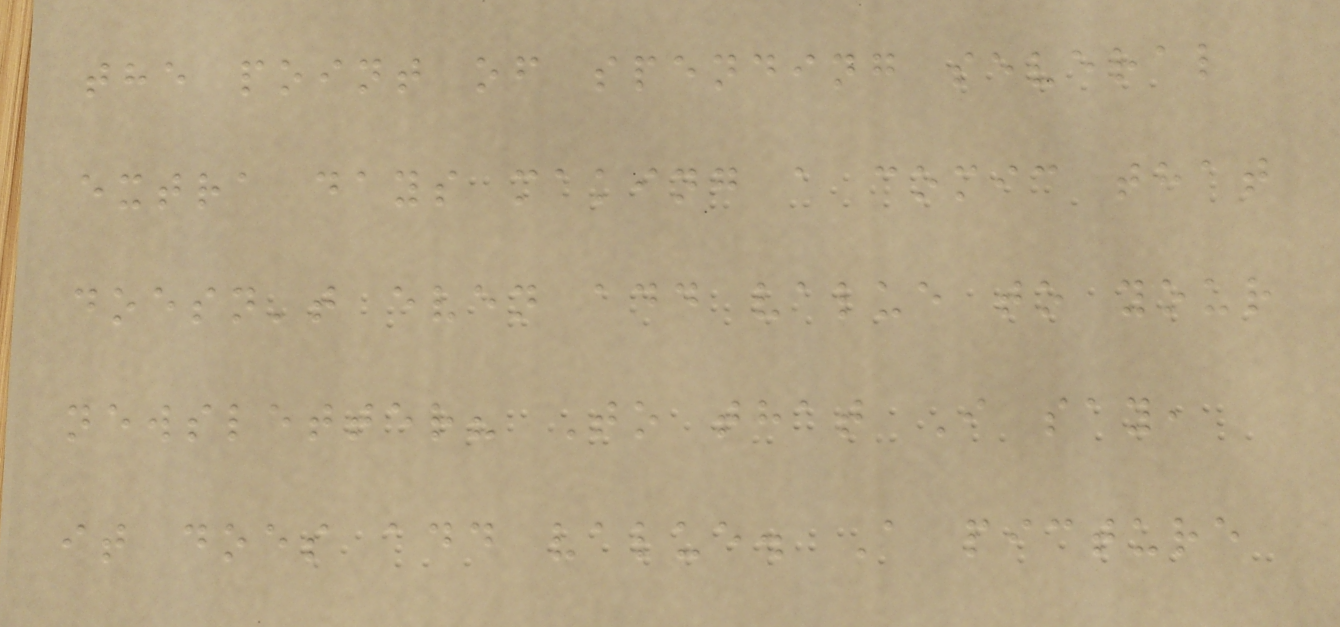the point of spending several
extra days making a comic that
doesn't even add value to your
newsletter? To that I say,
it does add value. A picture
